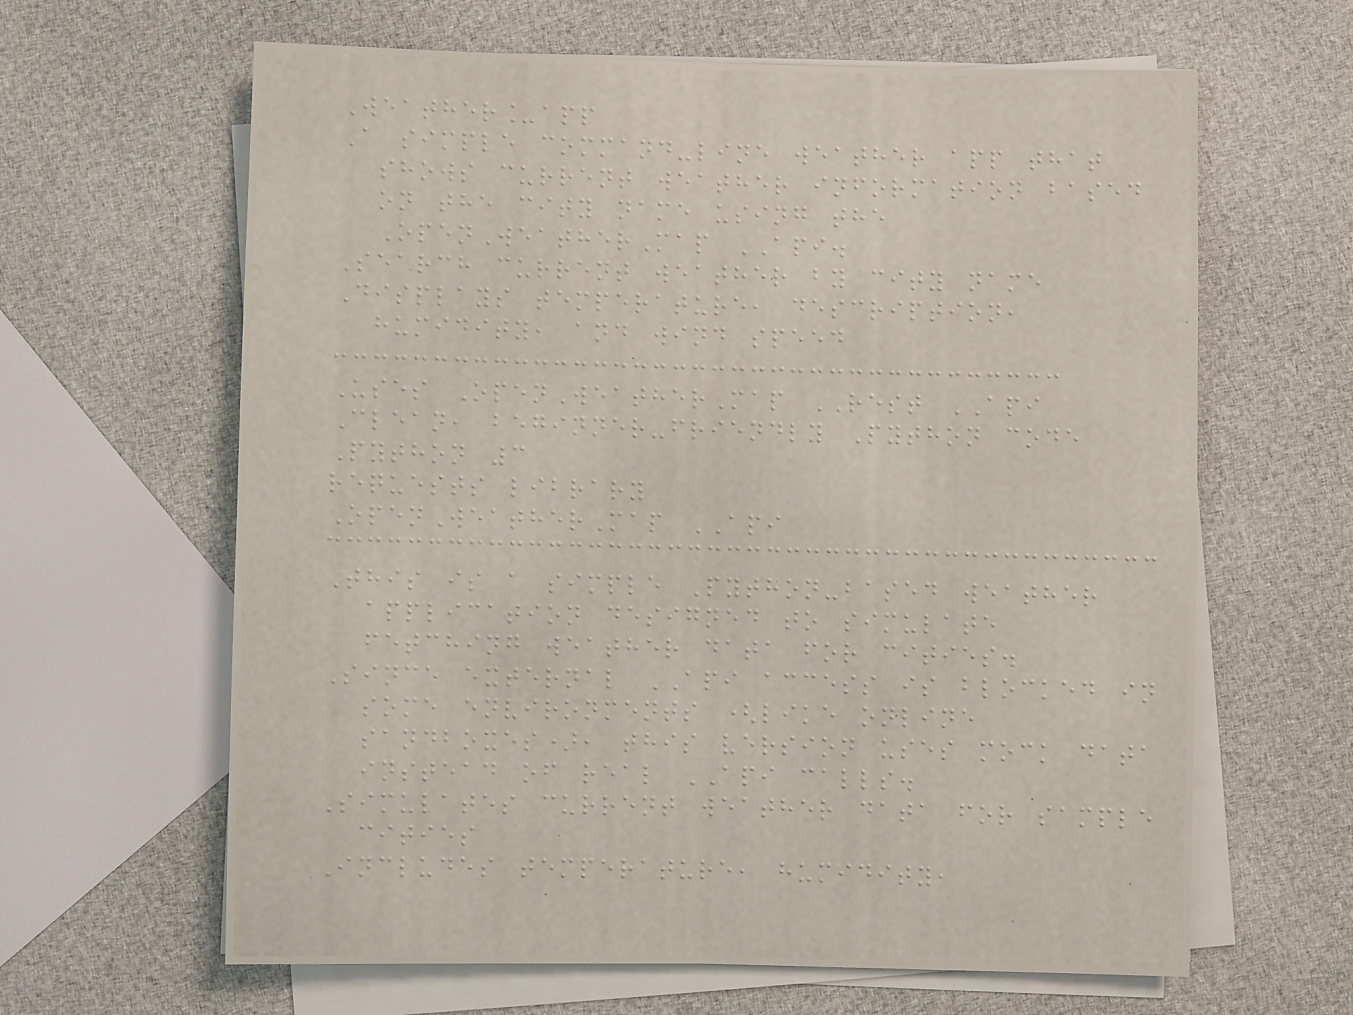Weather_app
A simple command-line weather app that
shows current weather information based
on the city name using the
OpenWeatherMap API.
Search current weather by city name
Displays temperature, description,
humidity, and wind speed
Uses OpenWeatherMap REST API
Clean, beginner-friendly Python code
Python 3
requests library
OpenWeatherMap API
This is a simple Python-based weather
application designed to simulate
fetching weather data for cities.
Since external API access is blocked in
some environments (like online
sandboxes), this version uses mock data
instead of real API calls.
Simulates current weather data for sample
cities
Includes temperature, humidity,
